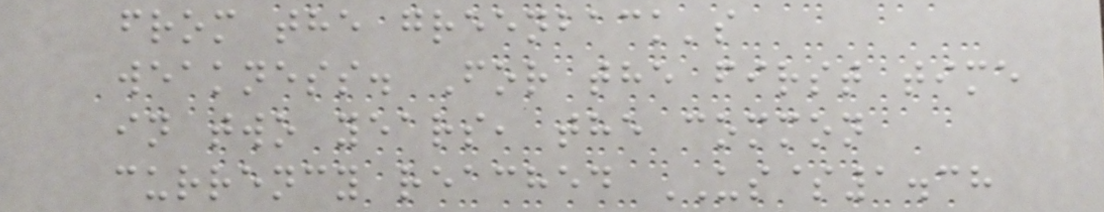from the greenback's
weakness. For the first time
in two years, the common
currency reached US$1.38
